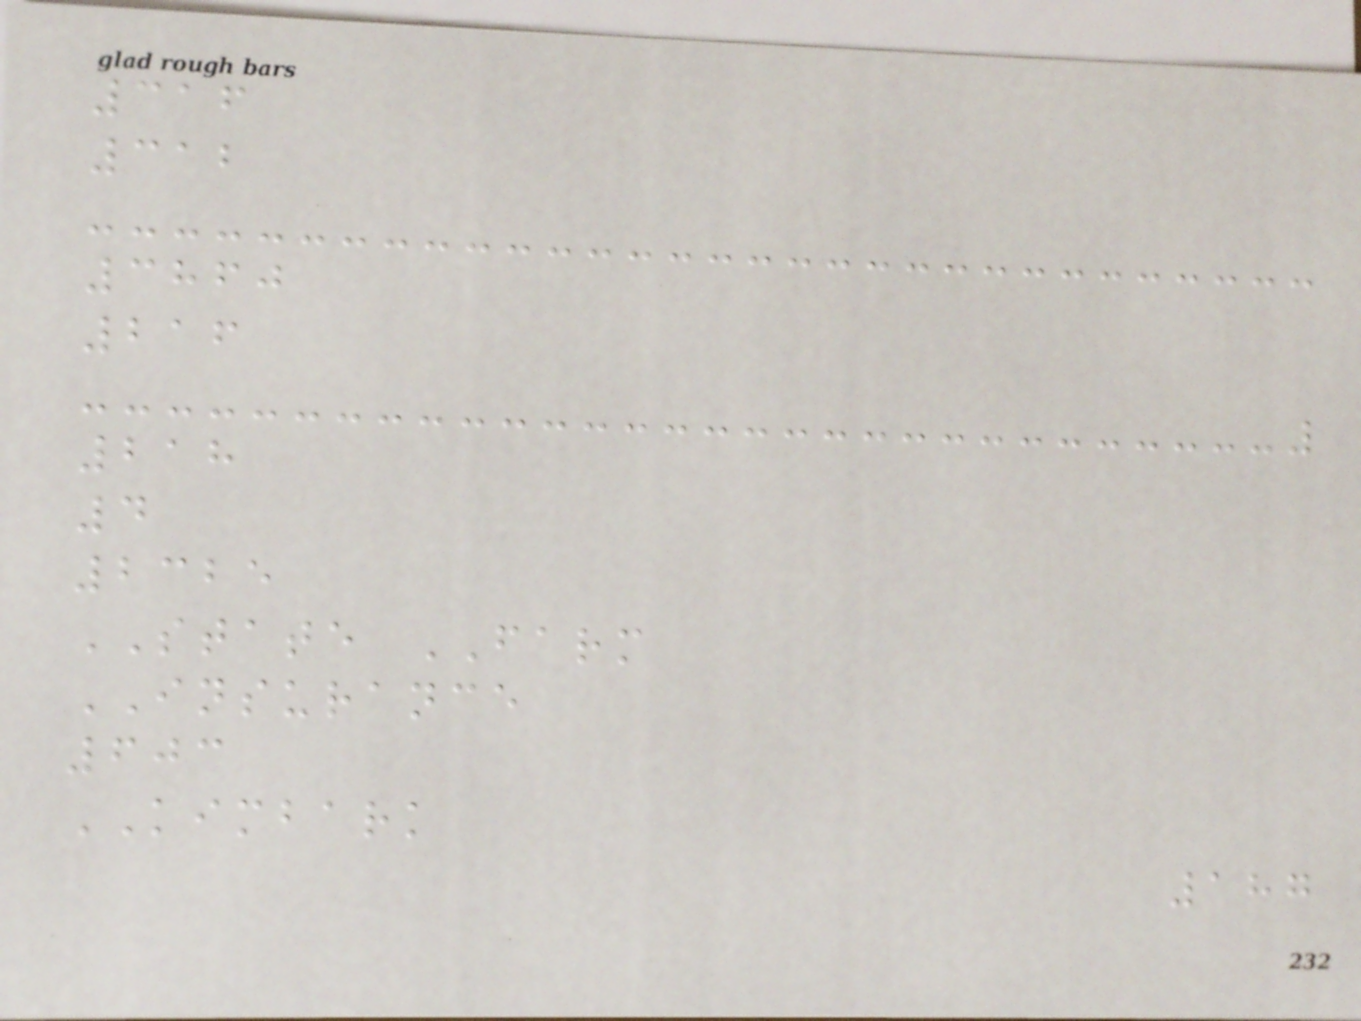316
312
3860
216
218
4
2325
STATE FARM
INSURANCE
603
KIMBARK
187
